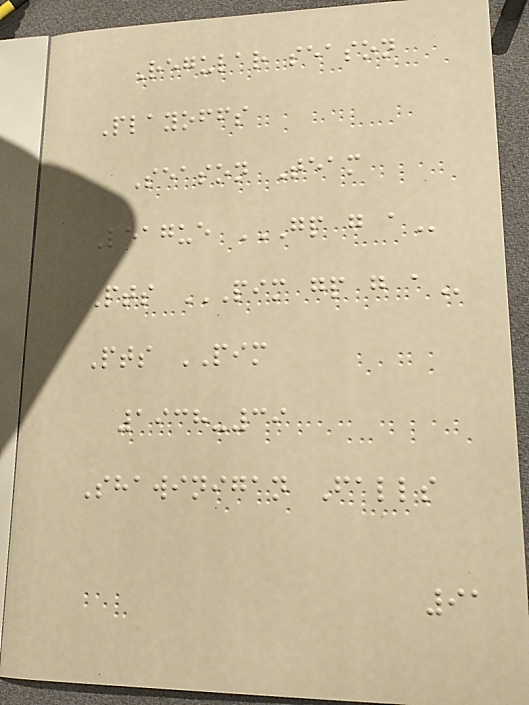Regular season
Playoffs
Season Team
League GP G A
Pts PIM GP G A
Pts PIM
1938-39
Shawinigan Falls
91
